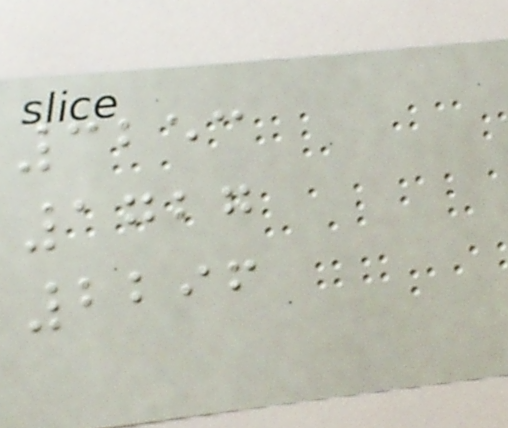3253
1727
2296
